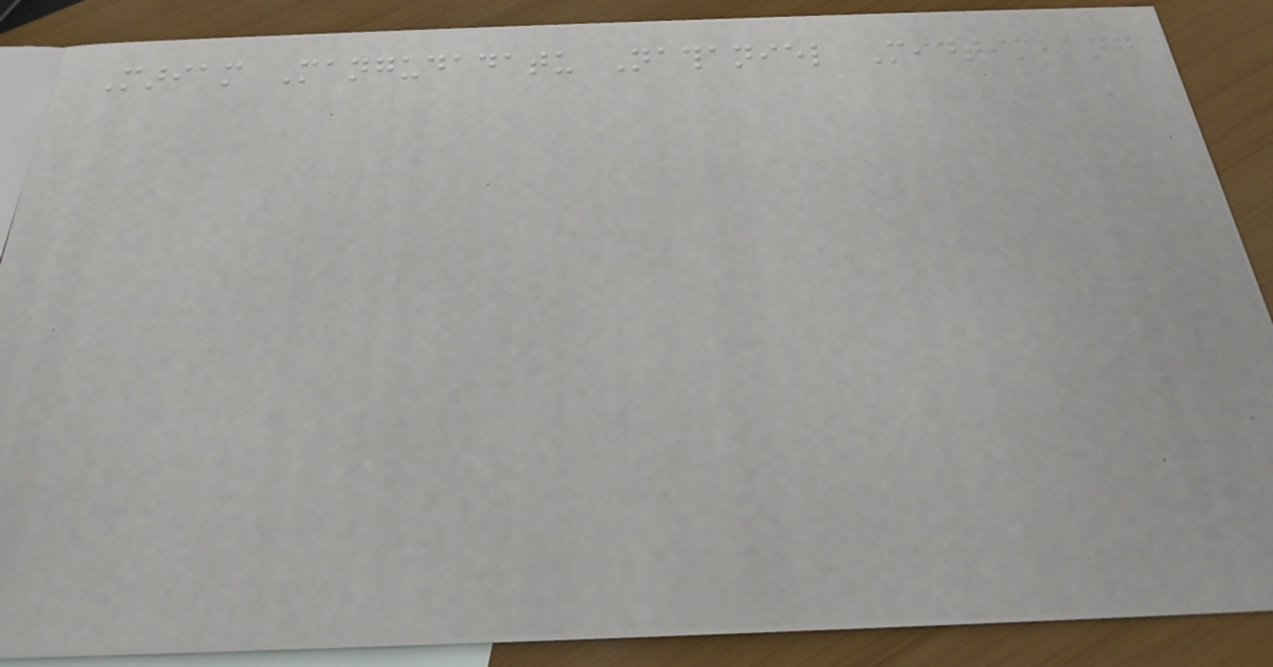Mariam Mangudadatu Nathaniel Midtimbang
